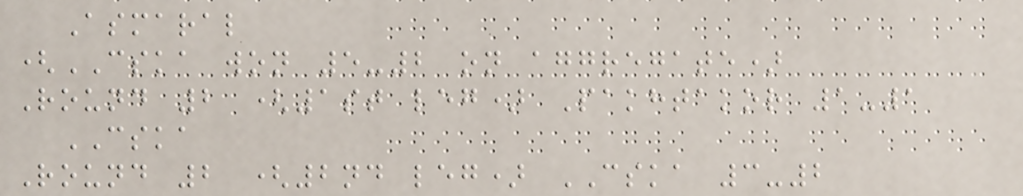Asmaral
(CSKA won 5-2 on aggregate)
Round 2 (1st leg) Pakhtakor 1-1
CSKA
Round 2 (2nd leg) CSKA 3-2
